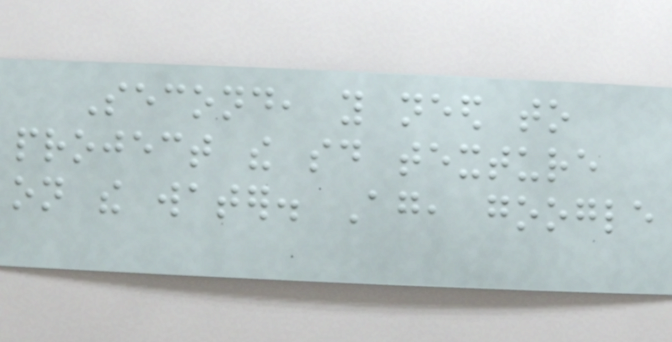Second, you need to
project the said texture
on the water. Again, google
